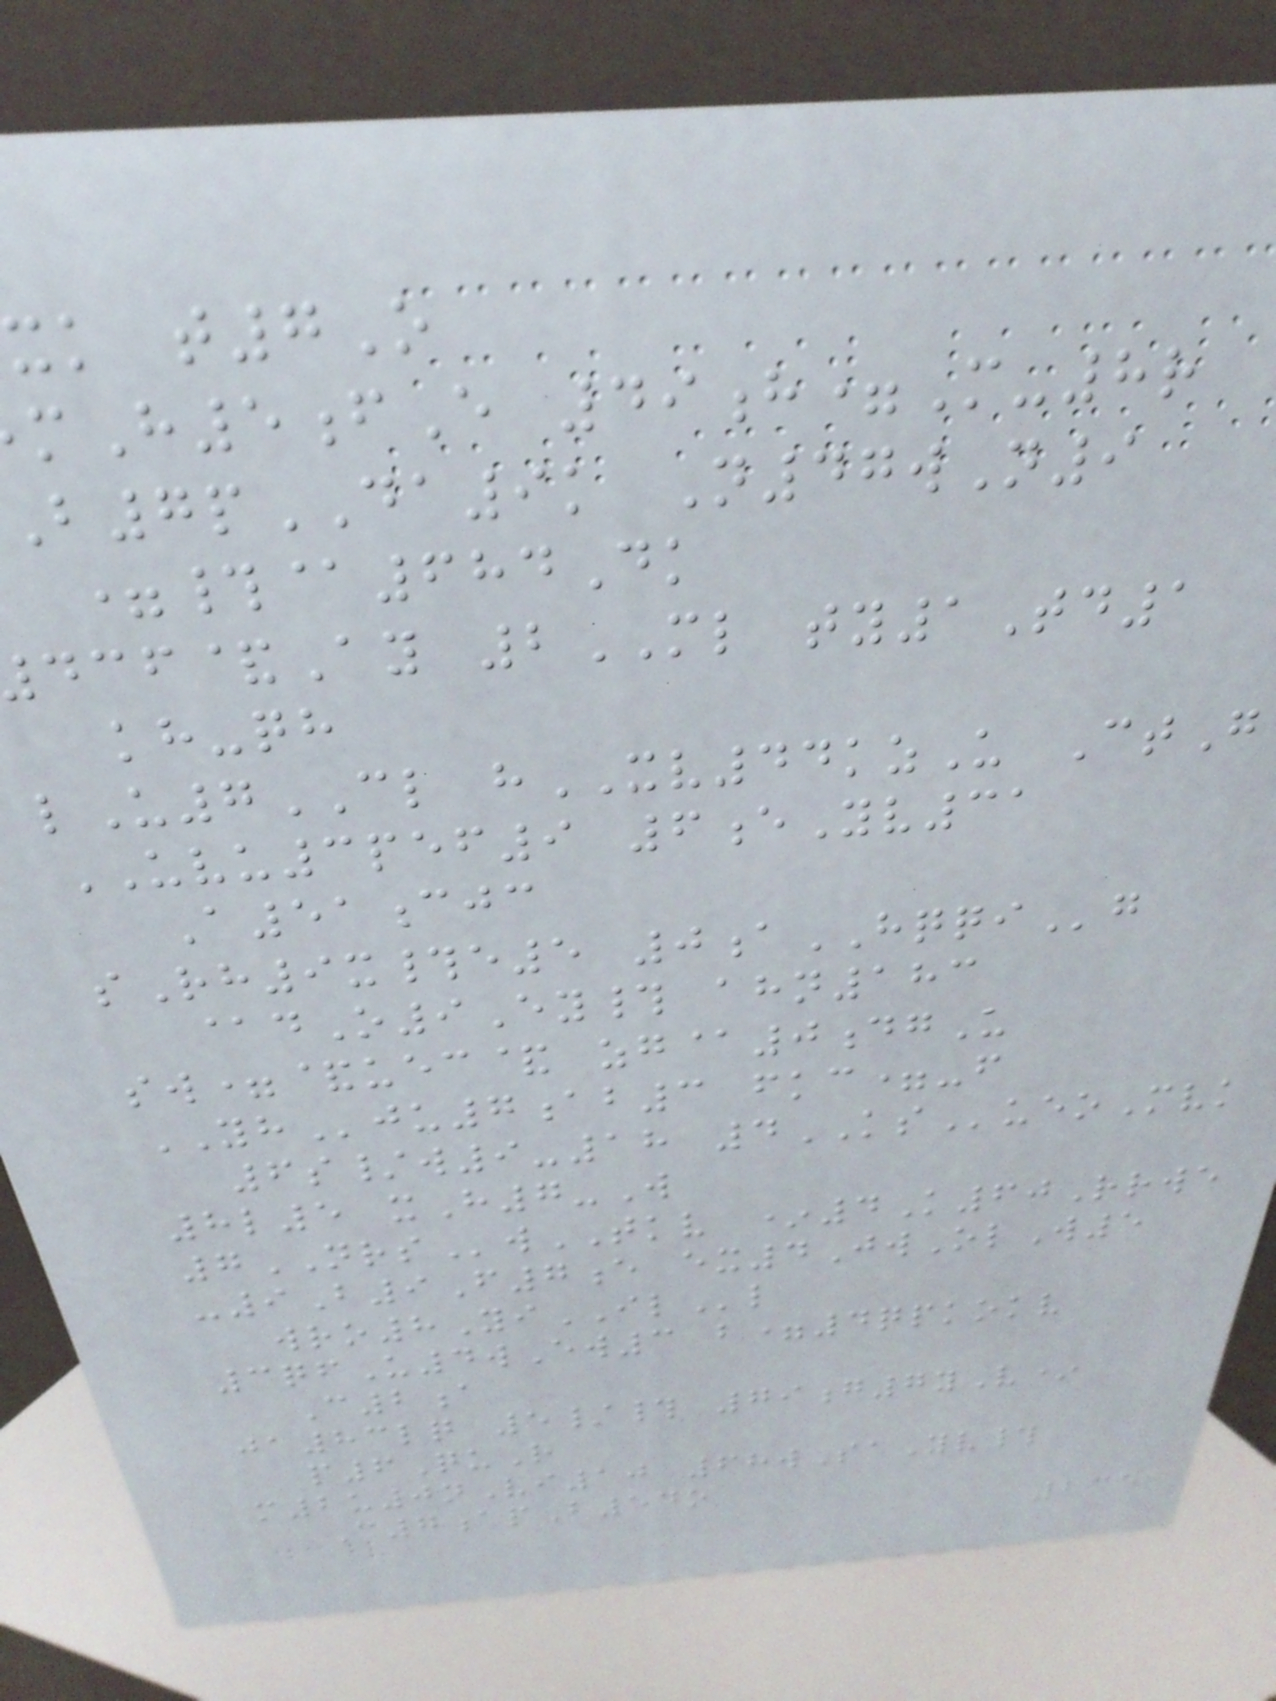xk t7O
mH5fE 49h=M-8r
7pDA9k N47wN9
=#@684Dk
&Ay 2ML ty1Td1
kh-qh
lU7CL hXV44kzU CtG
UVU3pef9 6eYv31
A51cjc
sRh9x#e5 0aHQQIg
@dO9Ey# ahn183
sw=&uec& zg@0dgU
YHju7ab3 fkc=-f
6s/w9-18 4KSueoMvk
8l5 xH7-W
7NRSwTKV *4K60Rrwe
-9B9F7e ex4JwOlW5
wro8YiILl
3qfU4wEw3 b=4qpkokv
C2a
ja83lq 5/# 79g7yV*
p6QuR
m2u0nVi10 68wSaYv#
C7apB54o
235
